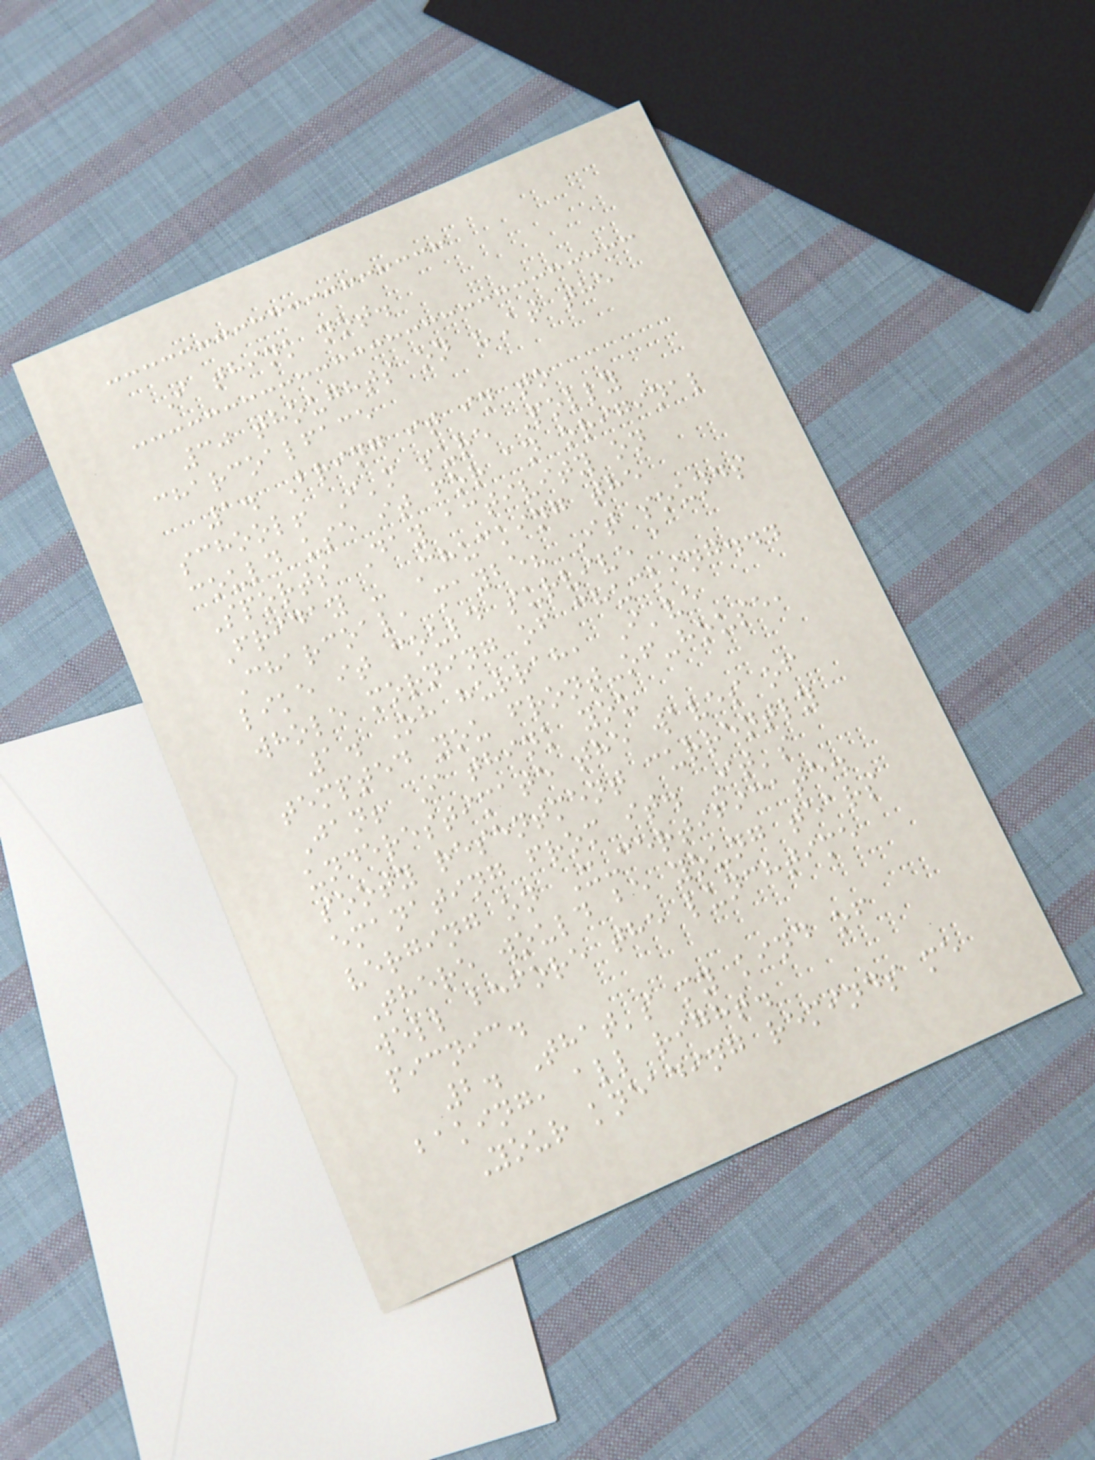I think not.
30 thoughts on "At the
charcoalface
1. Bring it in to
school! I'm sure Polly
could use it for an original
Sports Day activity on
Friday - Chucking the
Charcoal, maybe? It sounds
like it could survive a
whole morning of chucking...
1. Oh hurrah, I've
tempted you front-of-house,
Jan! I think you
underestimate the waves of
sooty resentment currently
emanating from it. It's
verging on X-certificate.
There would be young tears
well before the lunchtime
picnic.
2. That's my kind of
baking, all right.
Your kneading reminds me
